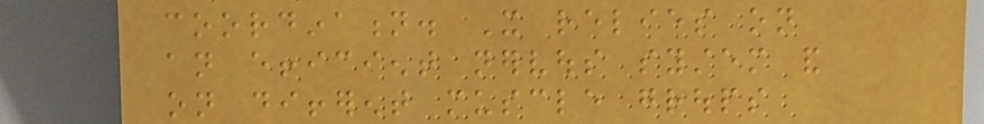coordination. It relies on
an efficient nervous system and
on different muscle groups
